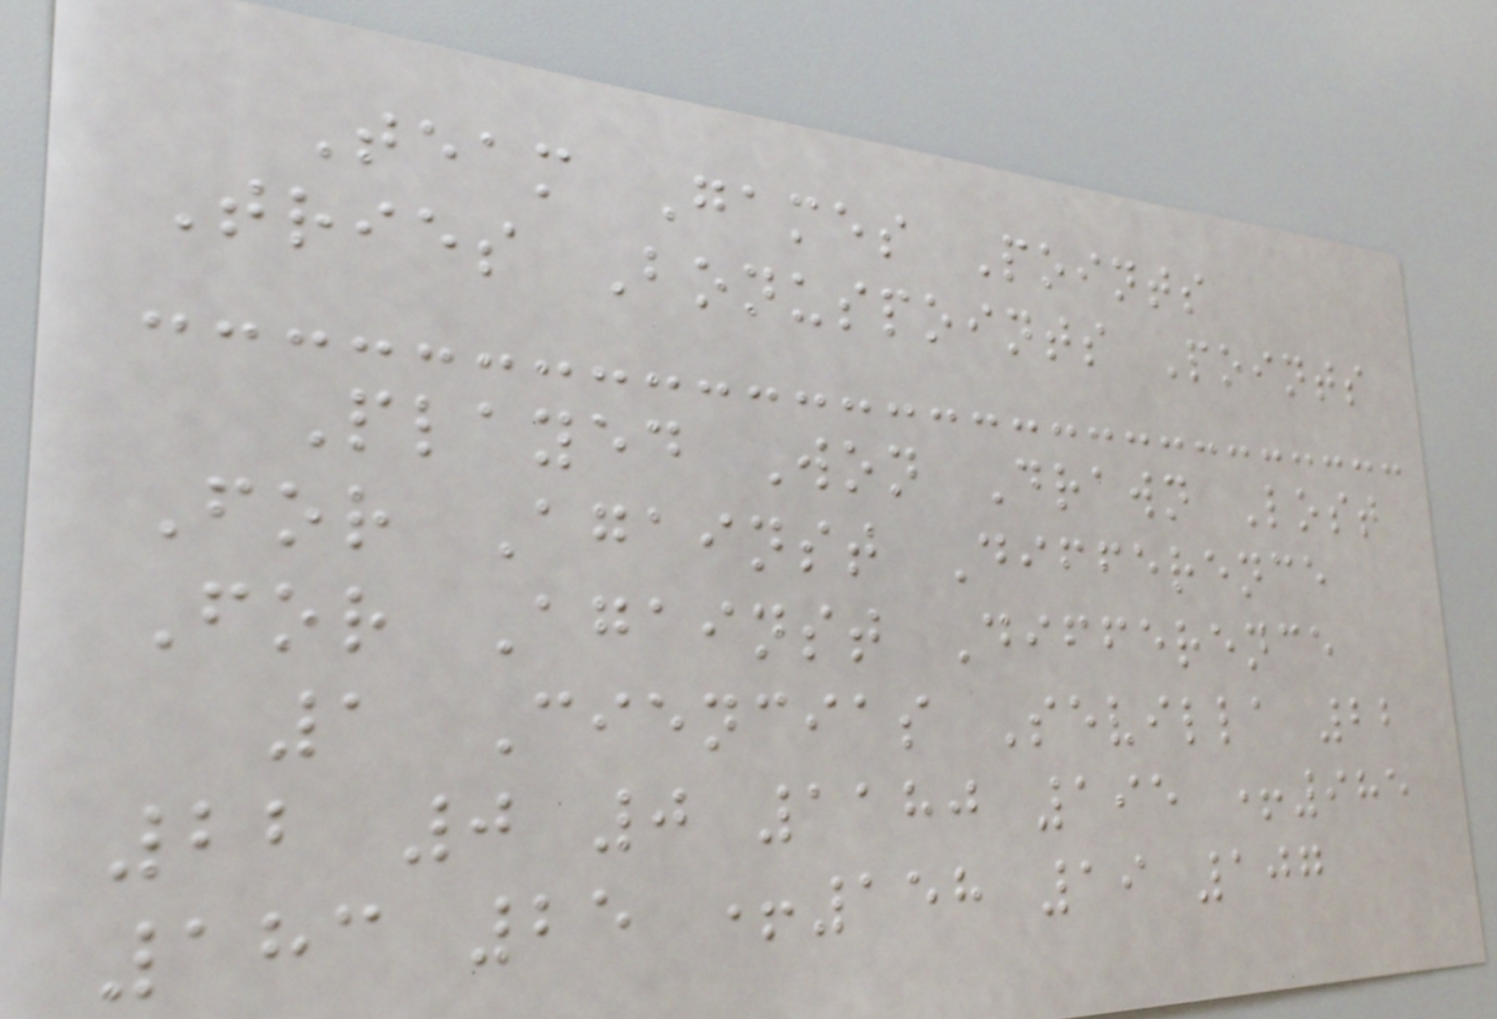Team Games Points
Tries Bonuspoints Points
Played Won Drawn Lost
For Against Difference
For Against Difference
1 Ciencias Sevilla 22
22 0 0 1180 195 +985
183 25 +158 19 107
